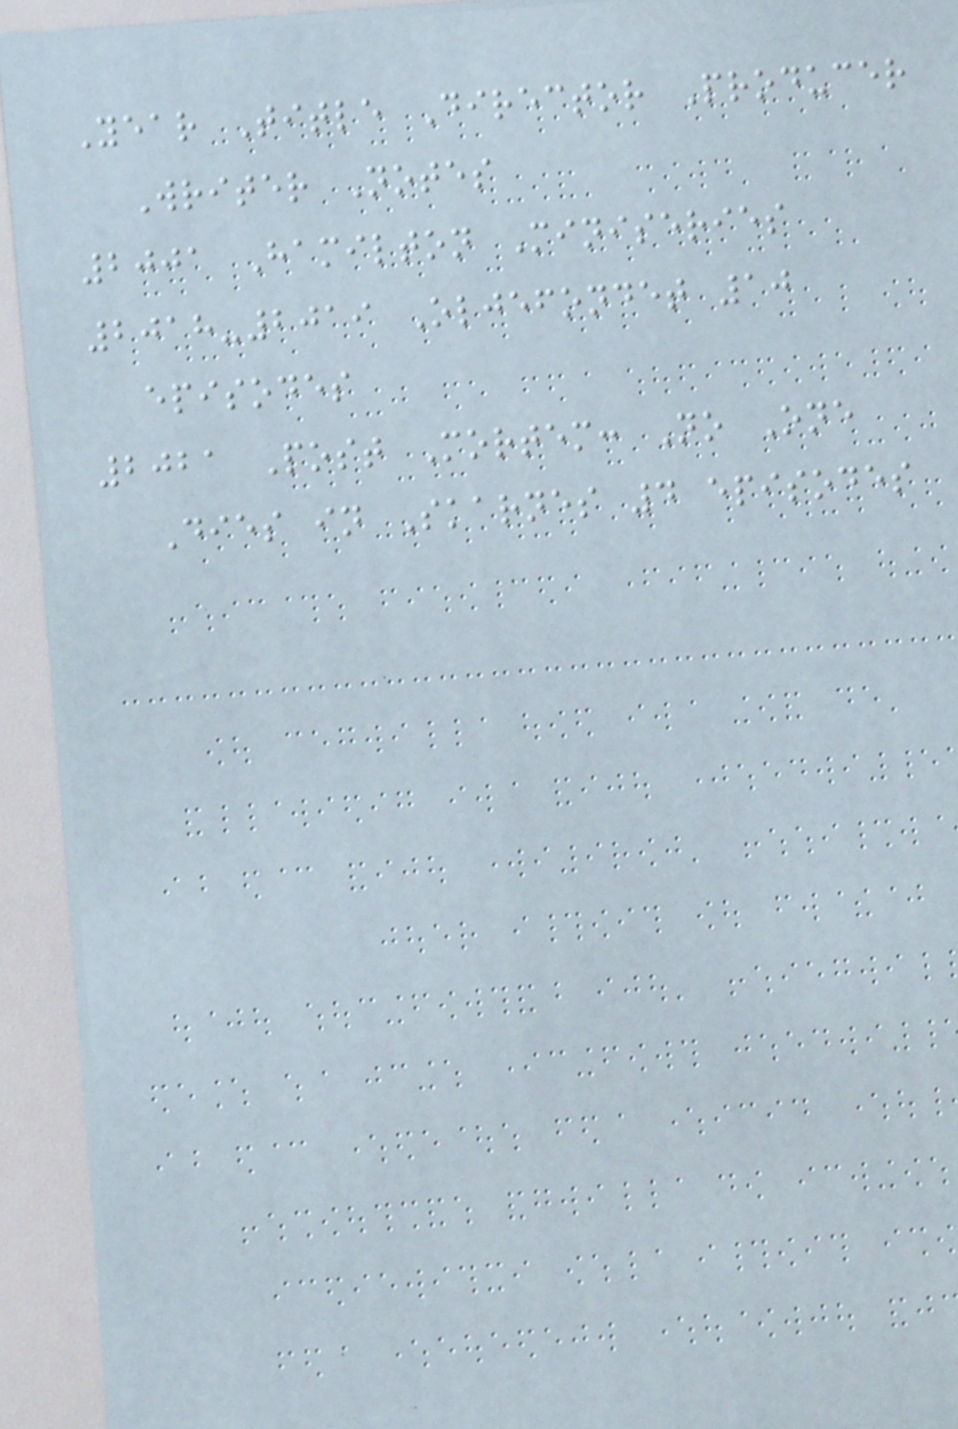Year Title Director Producer
Writer Notes
2001 Hamilton Miniseries
2018-2019 Oljefondet 10
episodes
2021 Post Mortem: No One
Dies in Skarnes 4 episodes
